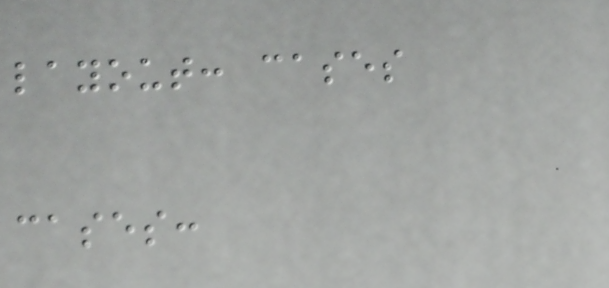layout: cases
cases:
